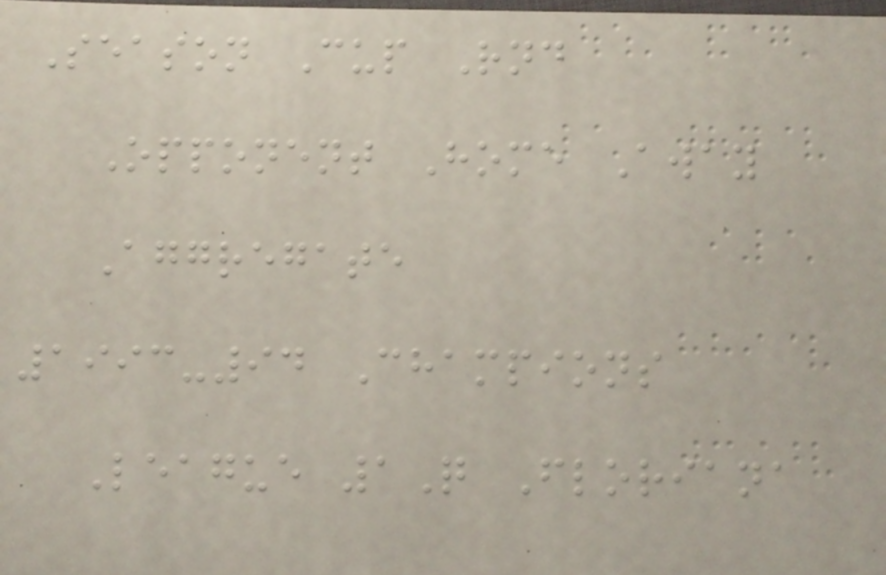Season Cup Rnd
Opponent Home Away
Aggregate
1993-94 Champions
League 1Q Floriana
